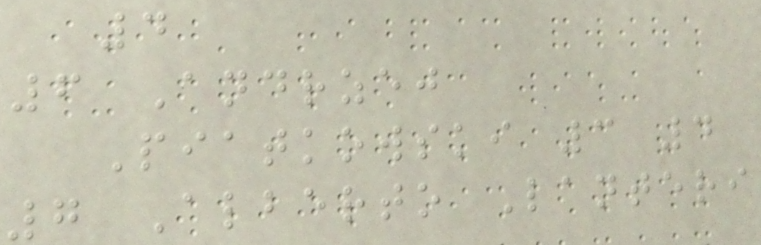4
6 Andrzej
Piatkowski 3 4
7 Alberto Lanteri
